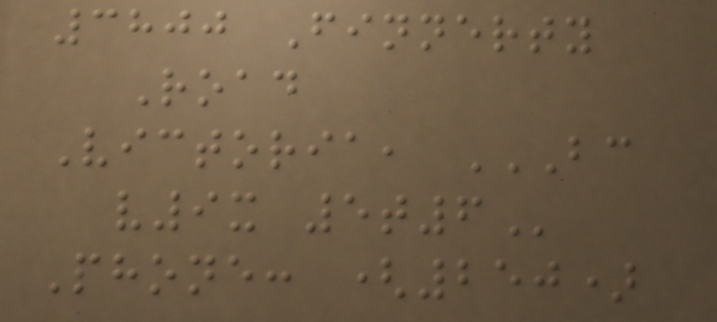3800 Finnerty
Road
Victoria, BC
V9X 5T6
Phone: (250)
